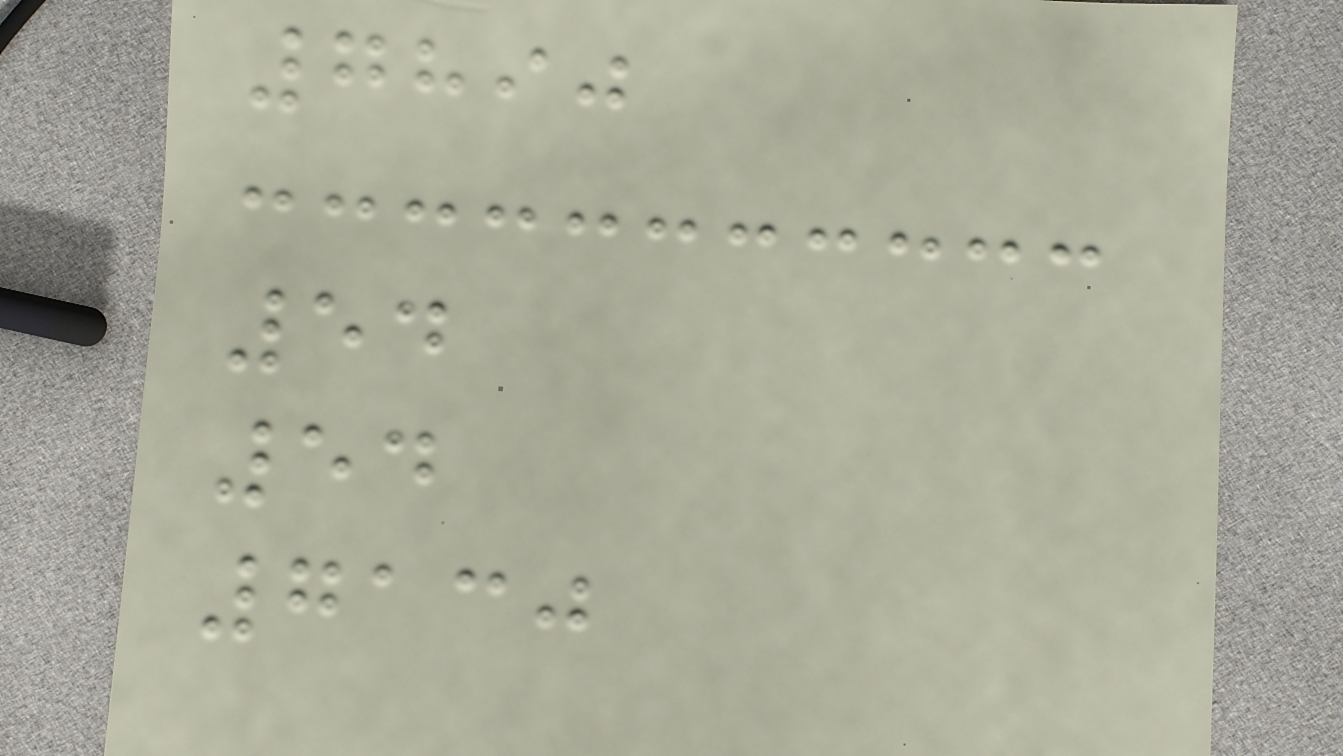7890
54
54
7130
